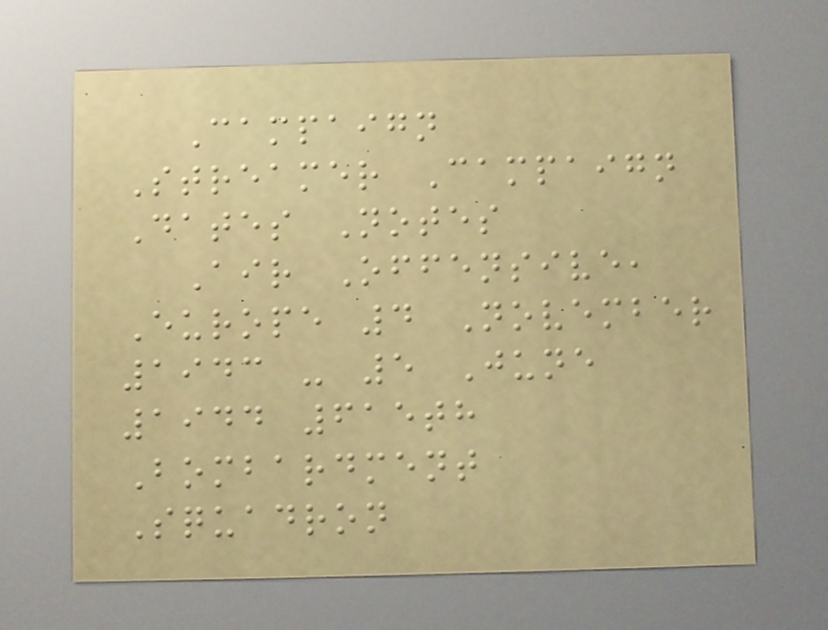Campaign
Streamer Campaign
Dates Notes
Air Offensive,
Europe 4 November
1943 - 5 June
1944 615th
Bombardment
Squadron
